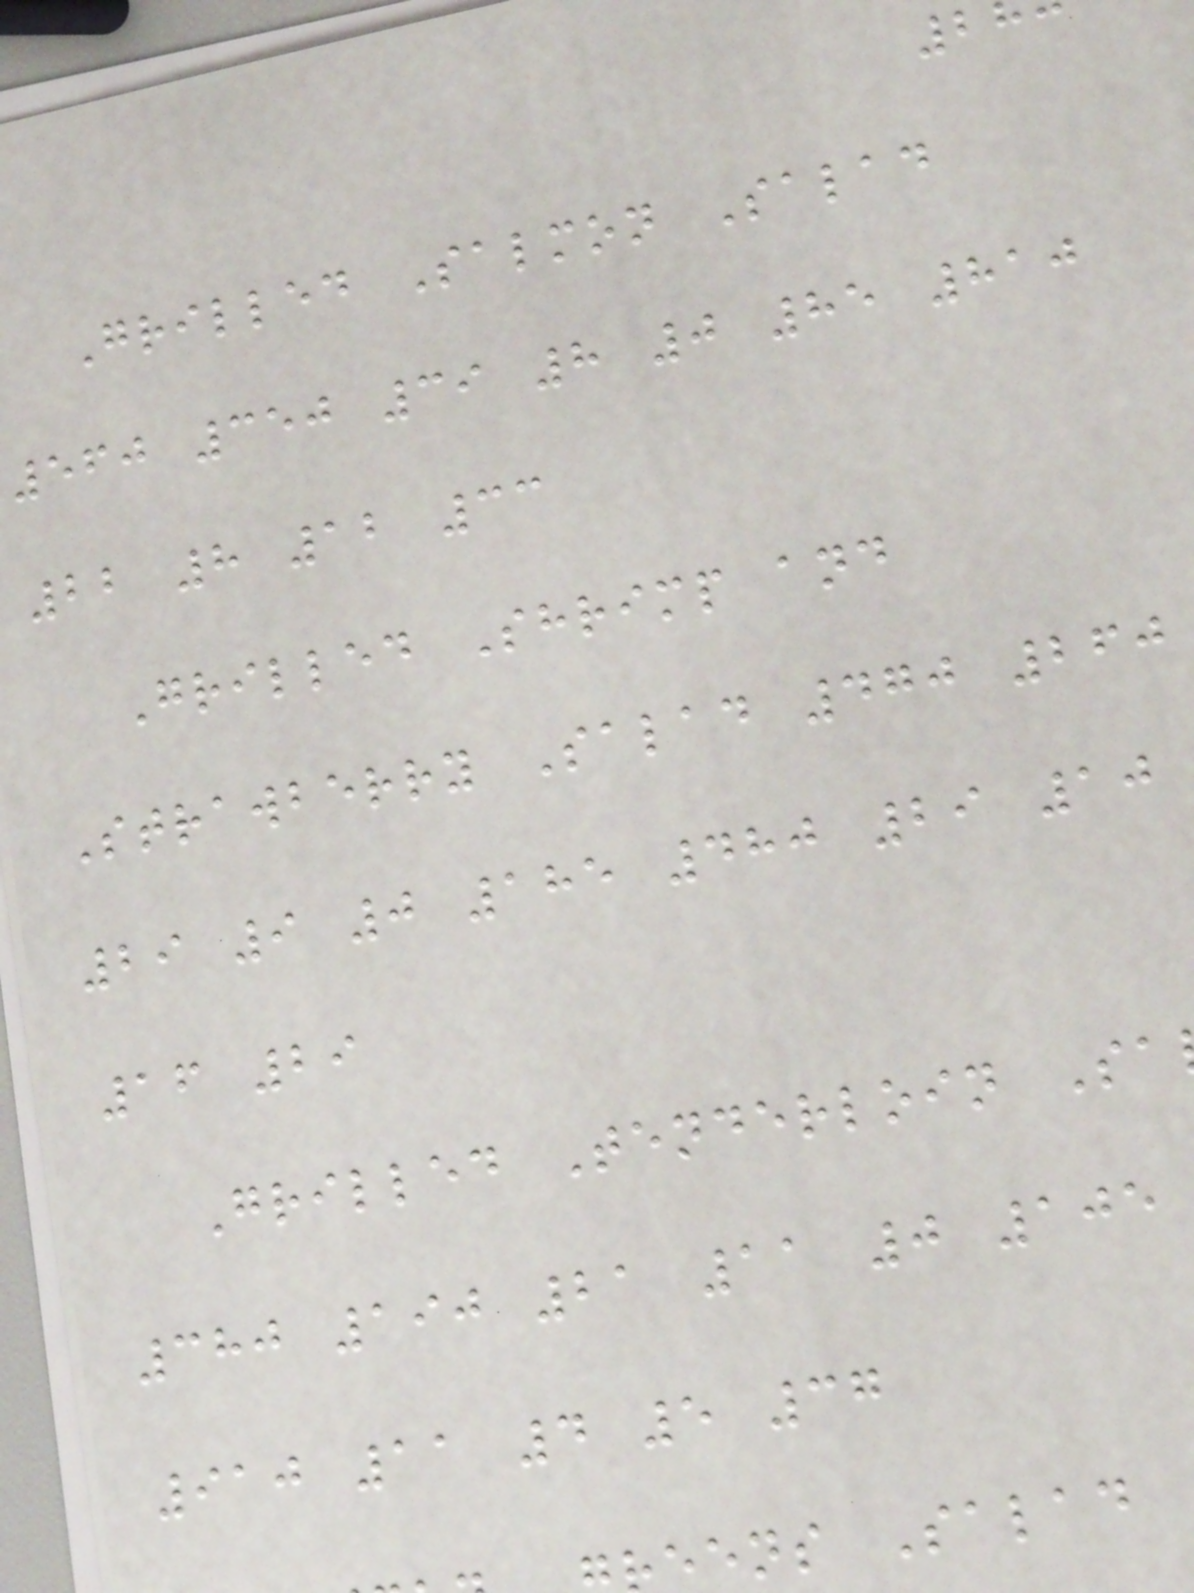Grilled Salmon Salad
560 350 39 8 0 85 810
22 8 12 33
Grilled Shrimp and
Strawberry Salad 470 260
29 9 0 185 480 29 10
16 29
Grilled Tenderloin Sa
380 190 21 11 0 105
910 11 4 5 37
eens Salad
